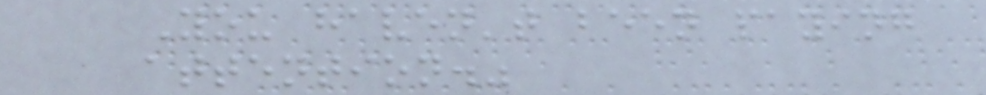You haven't been paying
attention."
